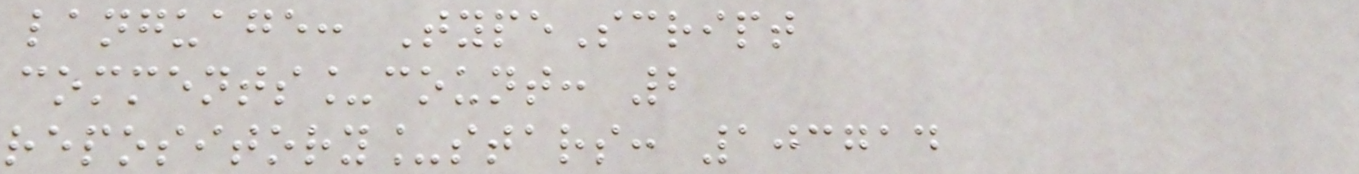language: TypeScript
comments_count: 2
repository_stars: 103714
